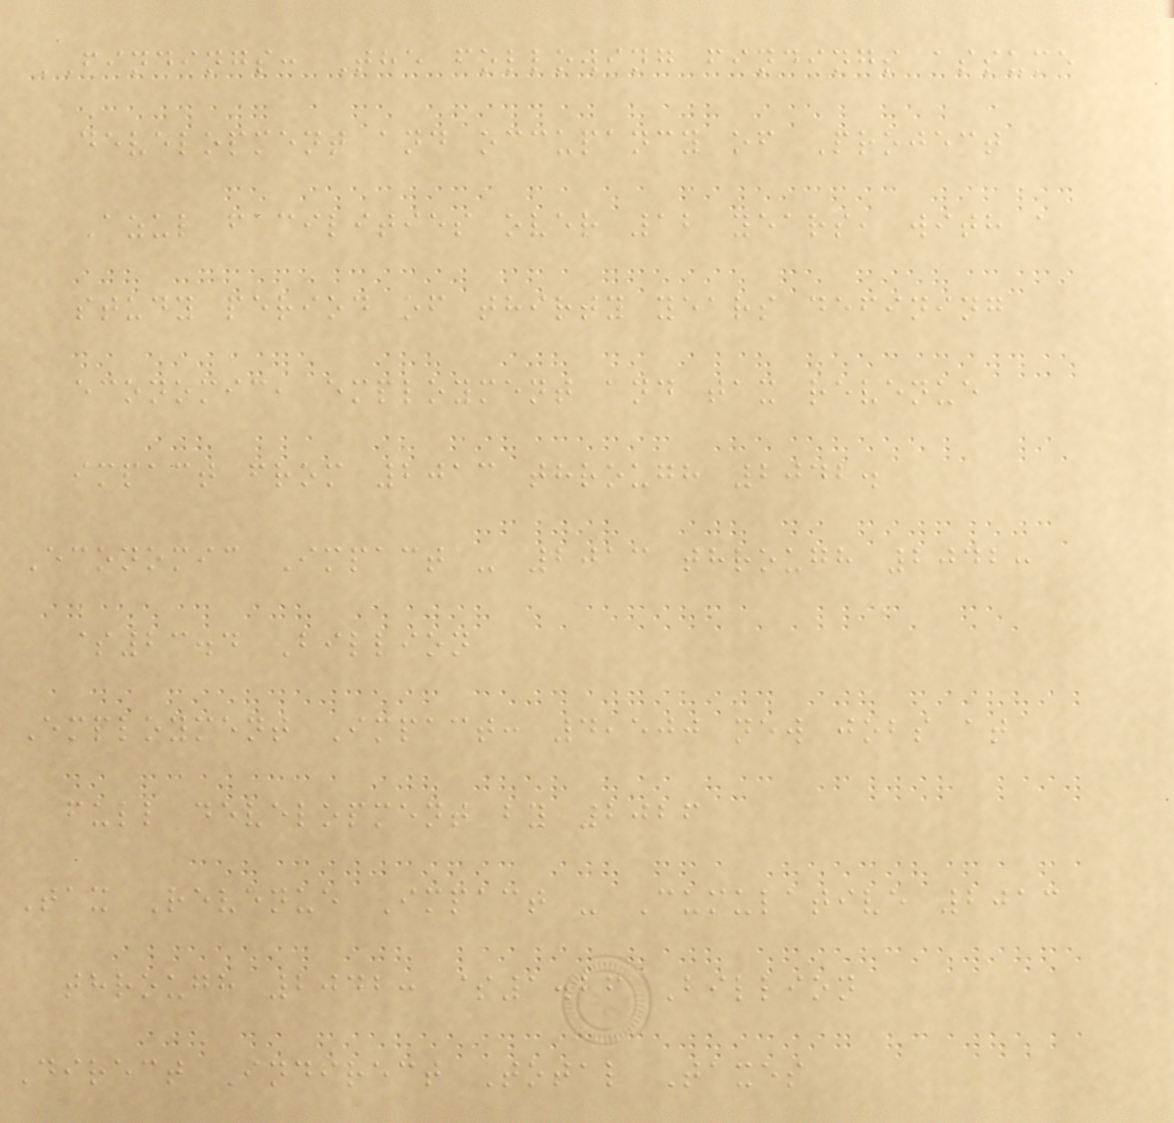FINDINGS: The following findings assume
development and occupancy of Project
Azul facilities over 12 years, with a
study period of thirty years defining
economic, employment and tax revenue
impact from 2013 through 2042.
Economic Impact - 2013 through 2042:
$23.4 Billion
Employment Impact: 4,500 new jobs at
full development by 2026
Tax Revenue Impact - Cumulative 2013
through 2042: $1.26 Billion
Direct Indirect Total Taxes
